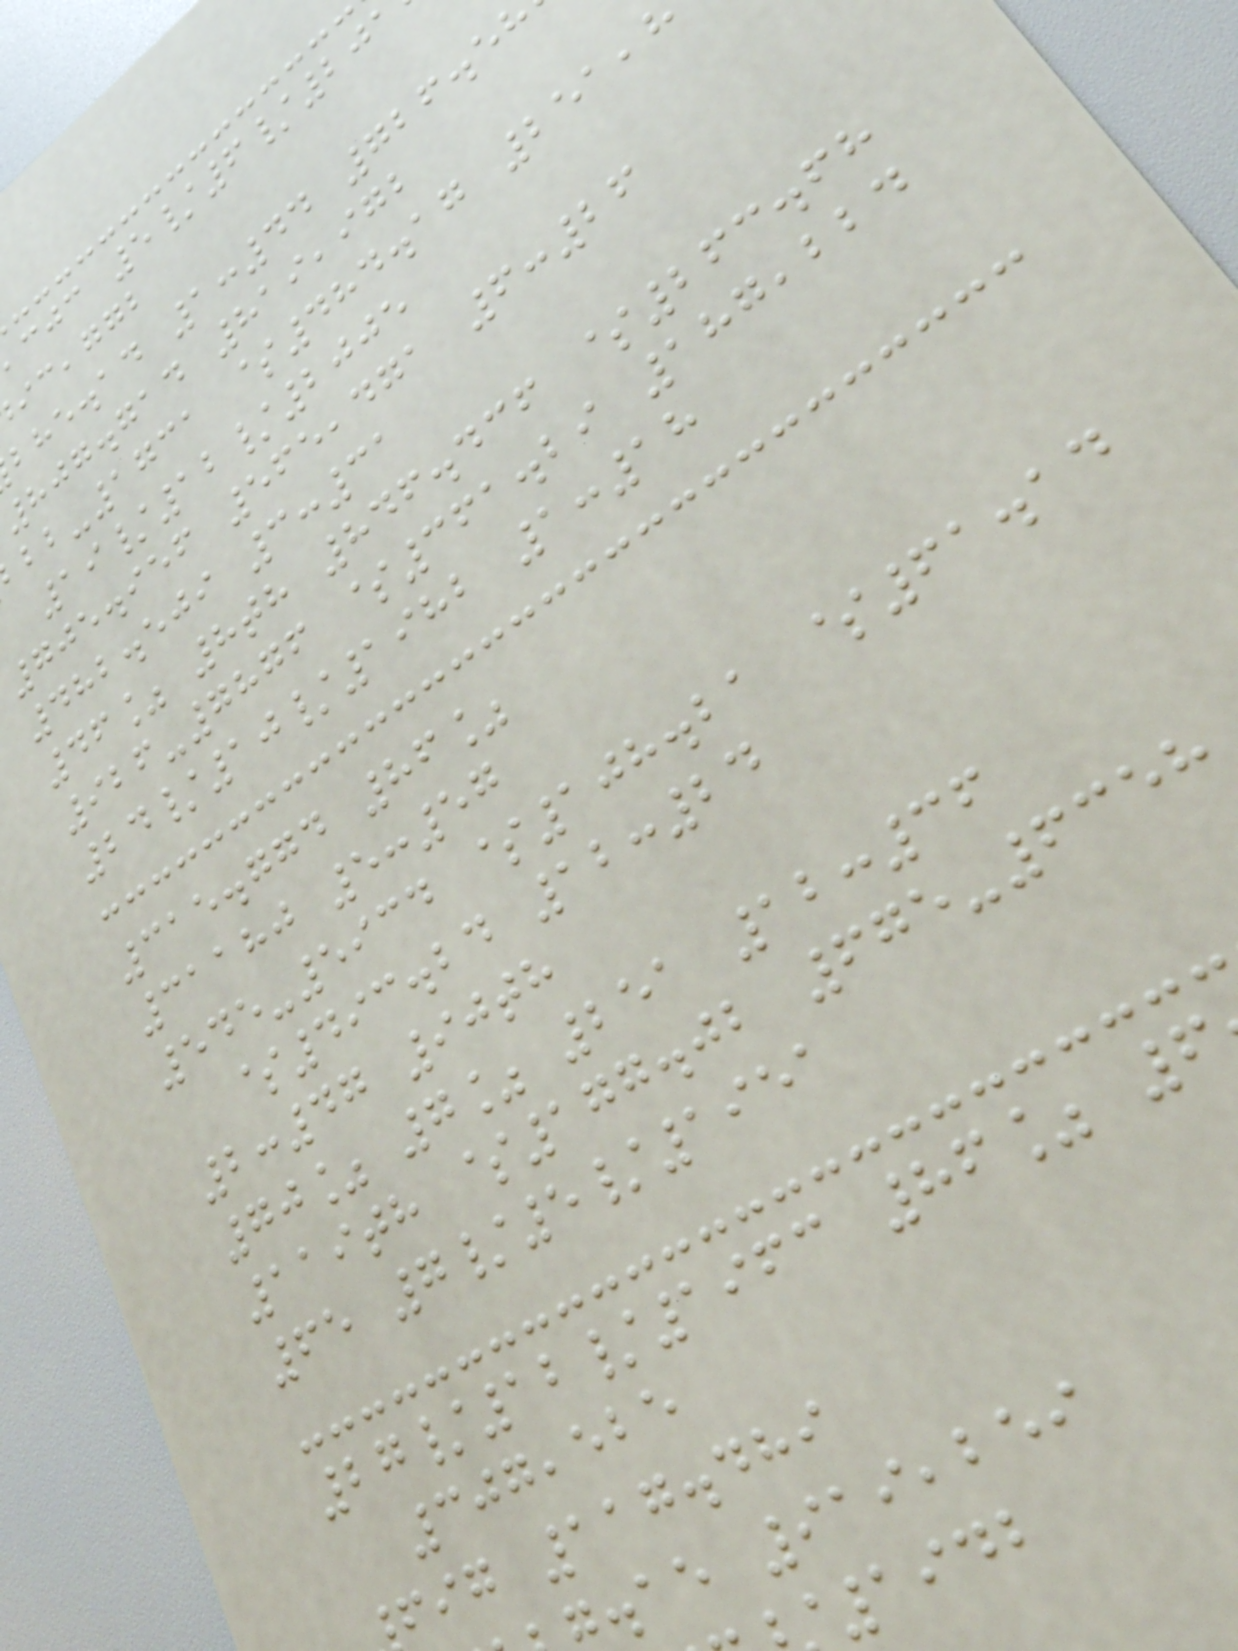cjc 5/6/20
,ggb
bhe.ad 1:44 726.5
807.714 819,972
-1731 $484.17 251,
19/12/2005
705.956 565,471 6:26
482.509 3:31
46% 8th 846.436 $263.68
926-7876 $361.29 187,224
24/10/1982 1:18
315.774 86%
31180 5:57
545-5934 $108.21 $61.14
$493.24 12:24
2:47 90th
70% 7% 251 12:36
119th $177.02 675-6358
65 7/5/1951
27/12/1963 86% 6
307,525
fig 117.489
.ae 919,259
1942
